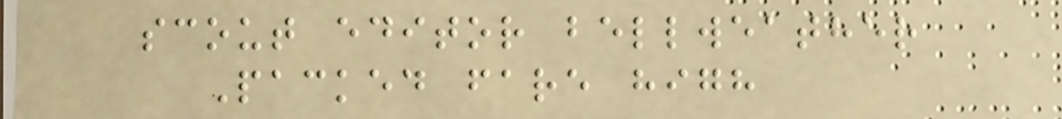scout editor bellweather
Packed fare high
